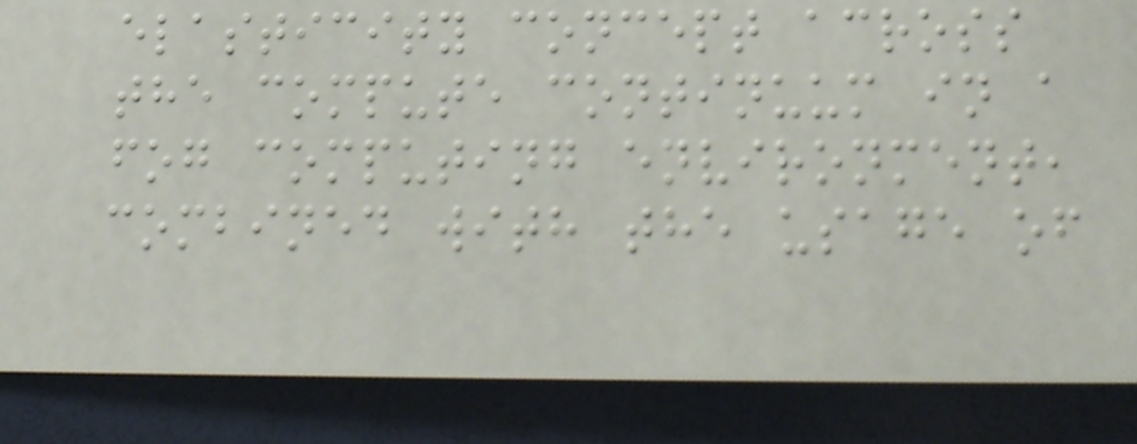elasticity concept across
the compute continuum in a
fog computing environment,
combined with the usage of
